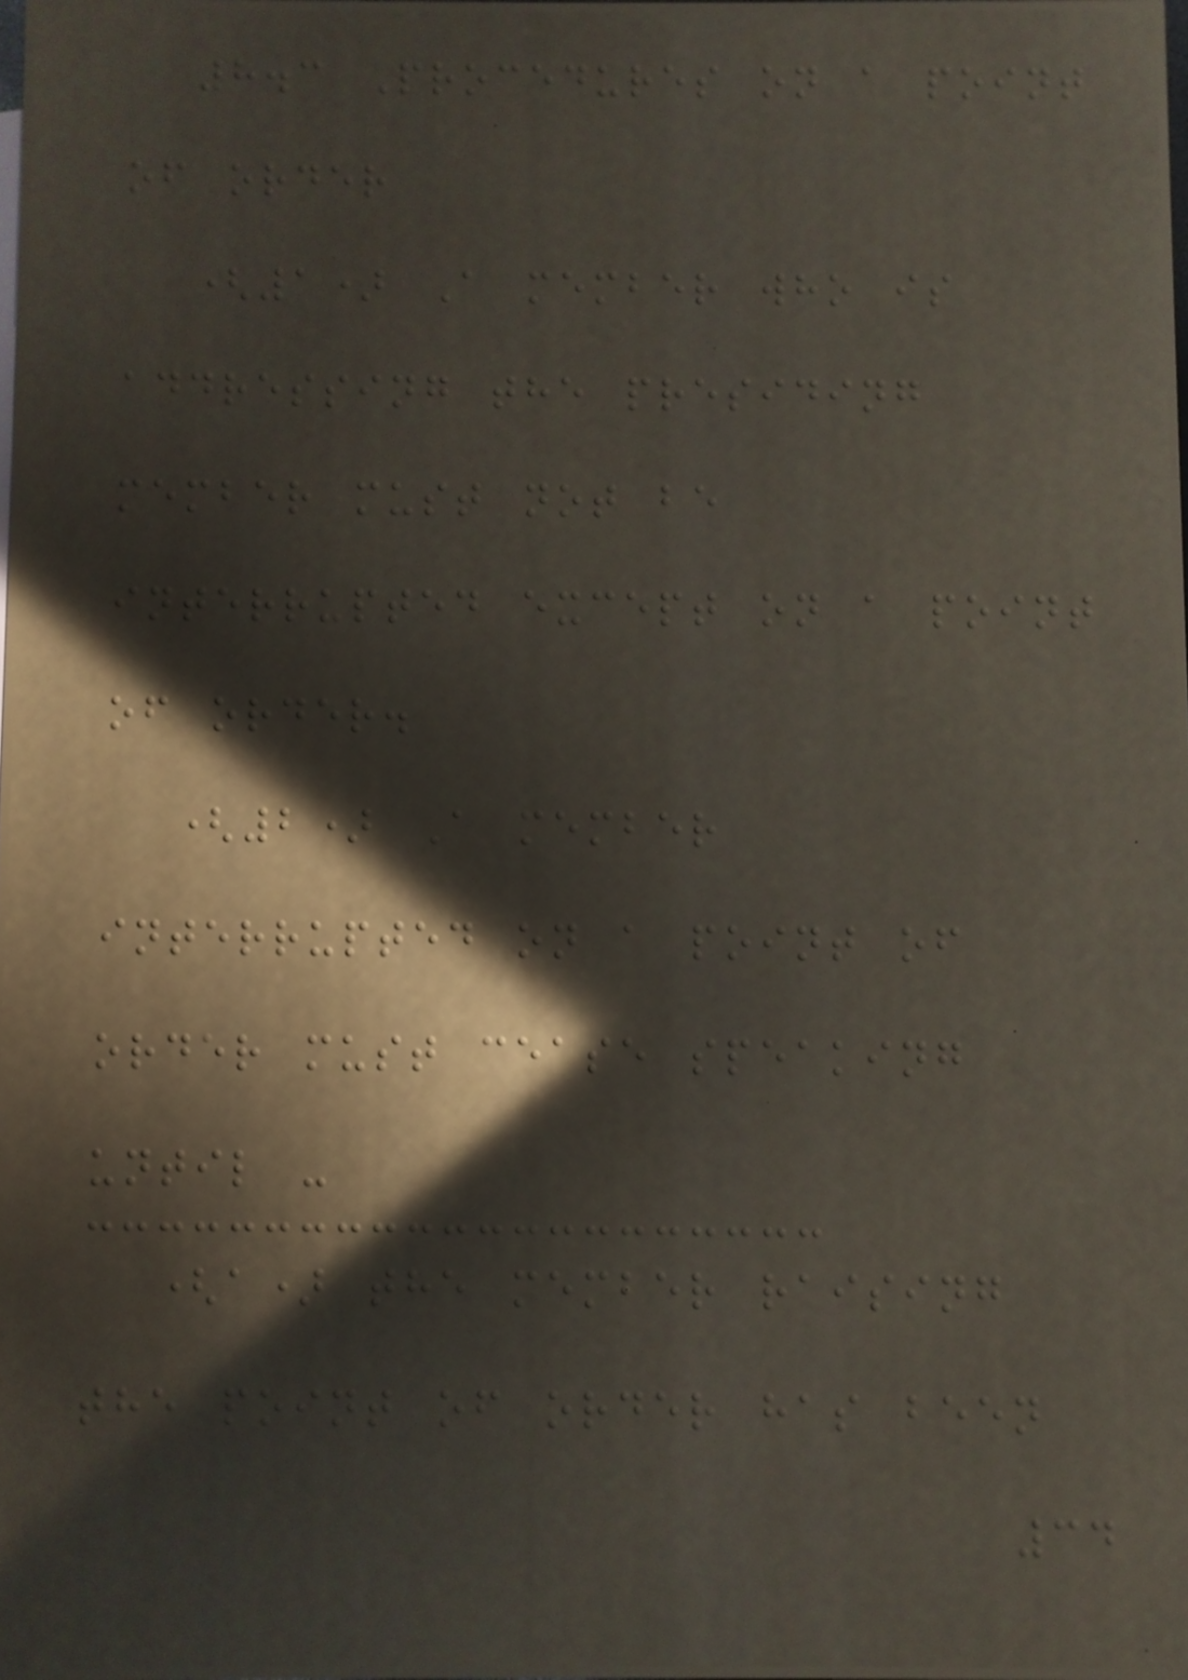8.3 Procedures on a point
of order
(1) A member who is
addressing the presiding
member must not be
interrupted except on a point
of order.
(2) A member
interrupted on a point of
order must cease speaking
until -
(a) the member raising
the point of order has been
34
